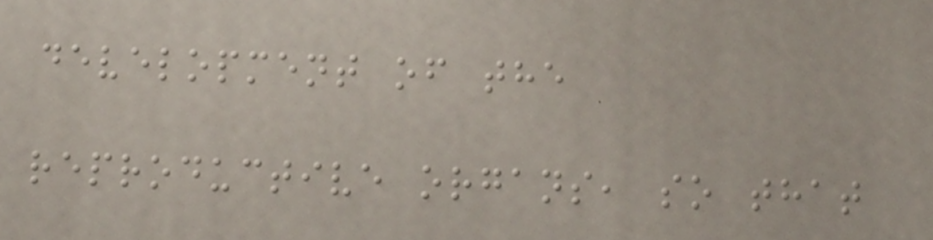development of the
reproductive organs, so that
